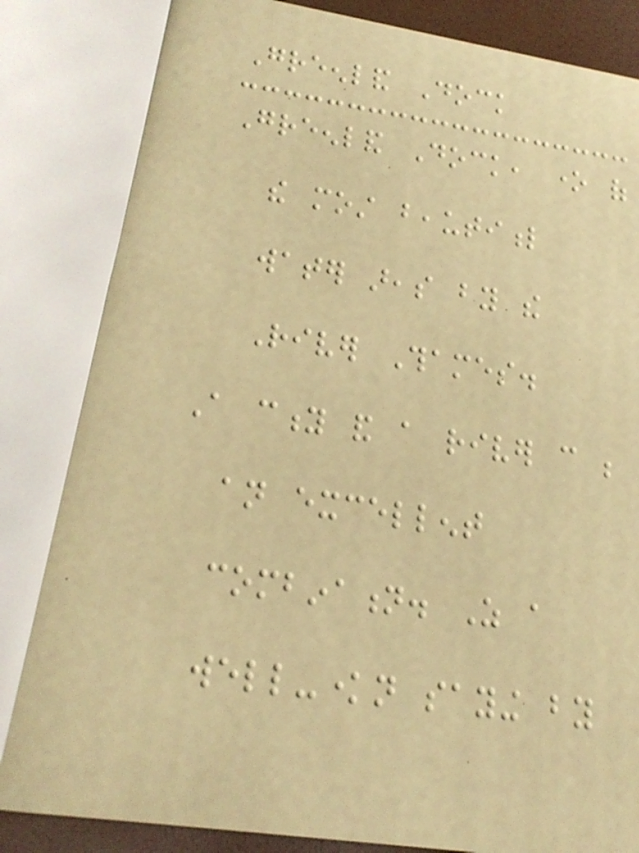Greenland Dock
Greenland Dock, one of
the most beautiful
water areas by the
River Thames.
A city and a river can be
an excellent
combination. As a
well-known saying by
